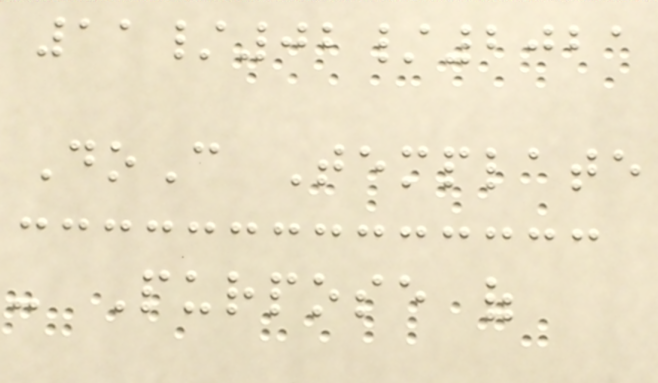11/02/2021
DoC Template
- Purpose of
